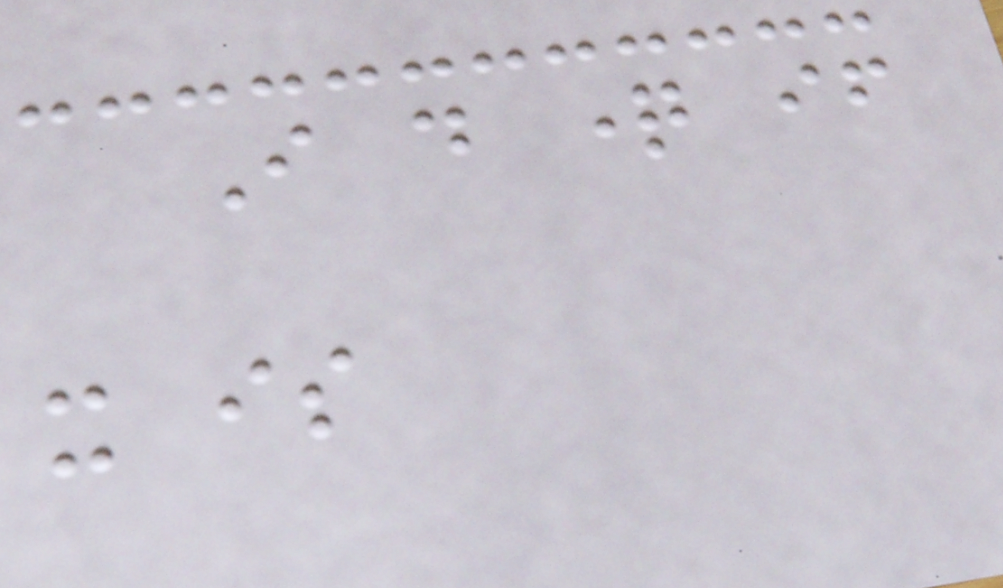I do question if
it is
